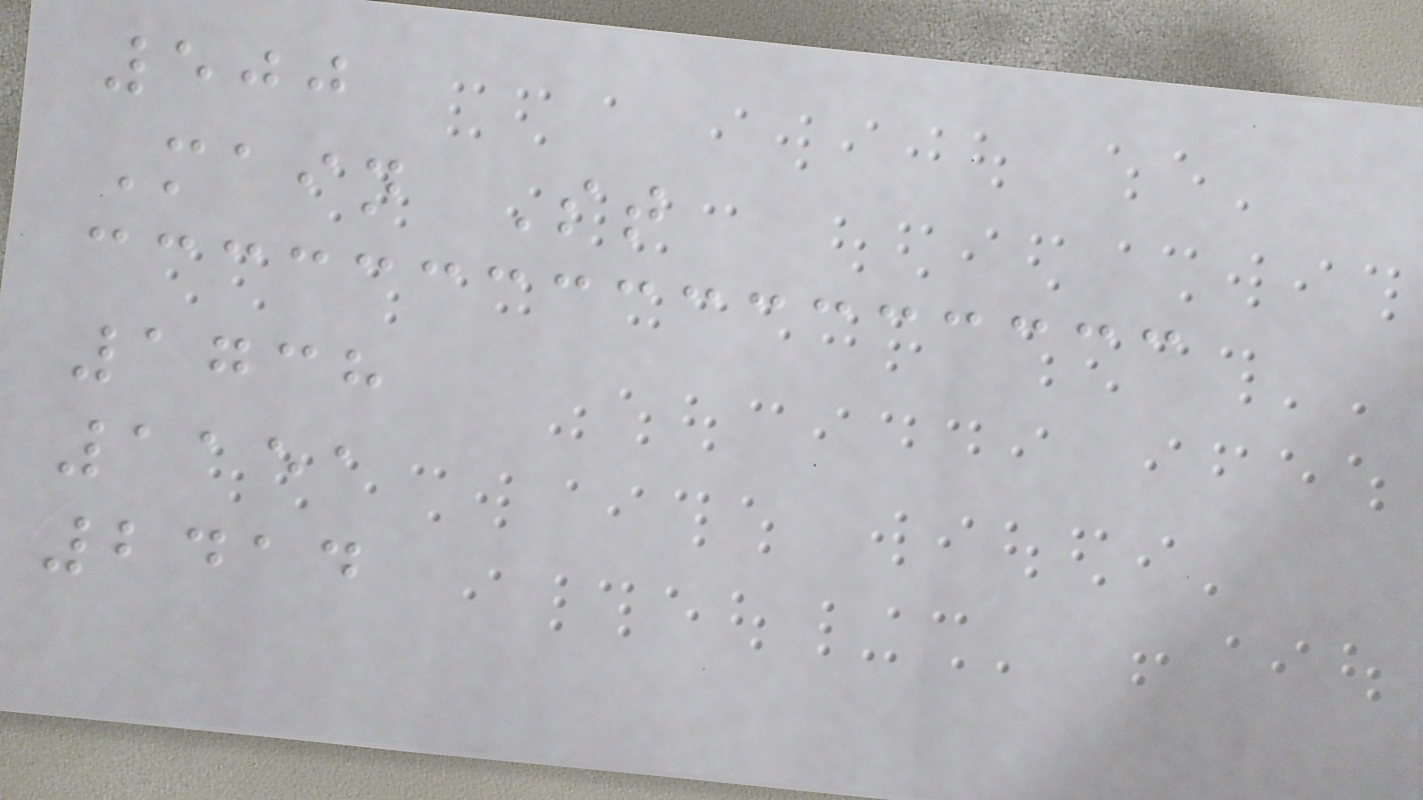500
Main St
1738
1151
2414
